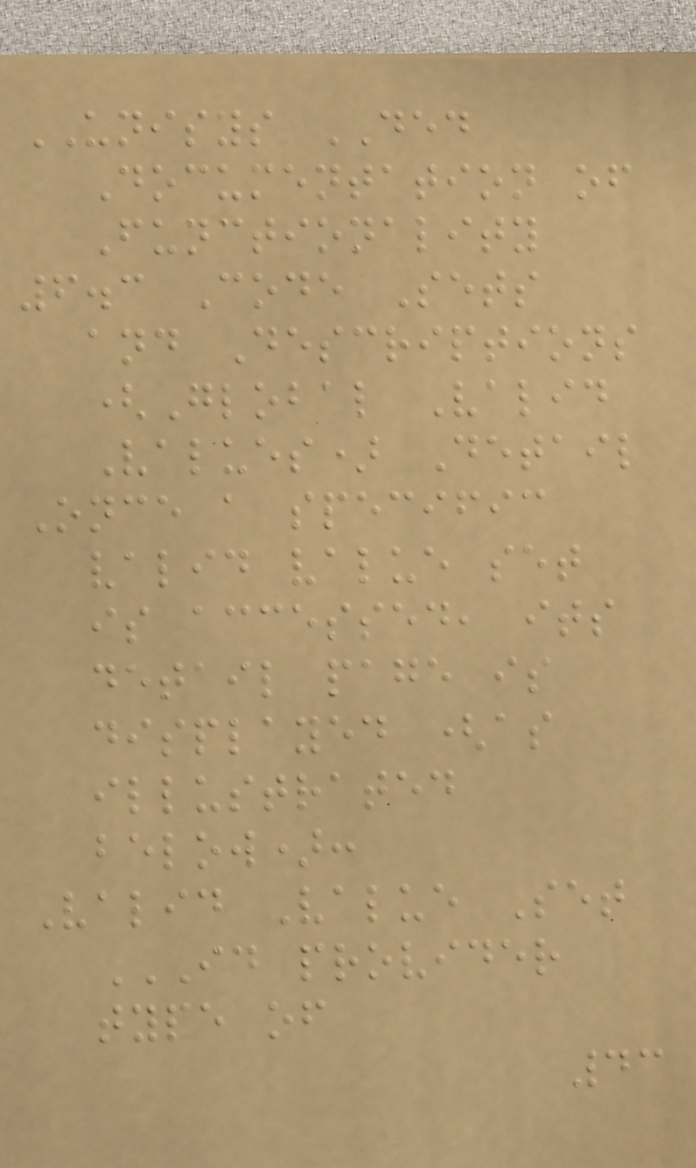UNISYS DED
Documentation of
Functionality
6.3 Code Sets
and Descriptions
(Global Valid
Values) Detail
Once a specific
valid value set
is accessed, its
detail page is
displayed (as
illustrated
below):
Valid Value Set
ID PROVIDER
TYPE OF
43
